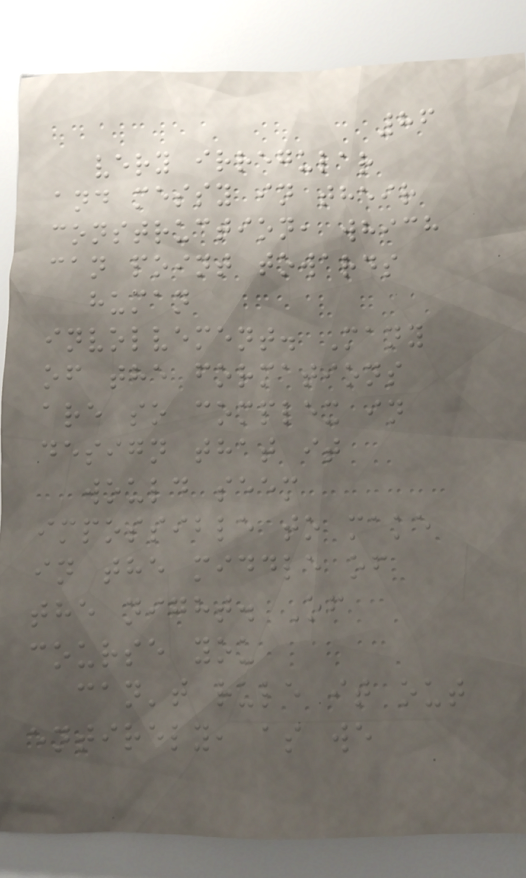86
very irregular
and messy in their
construction, which
can point towards
human
involvement. Many
of the formations
are so complex in
design that it
would seem
impossible to make
in the middle of
the night. Of
course you
can't rule it out
entirely, as we
